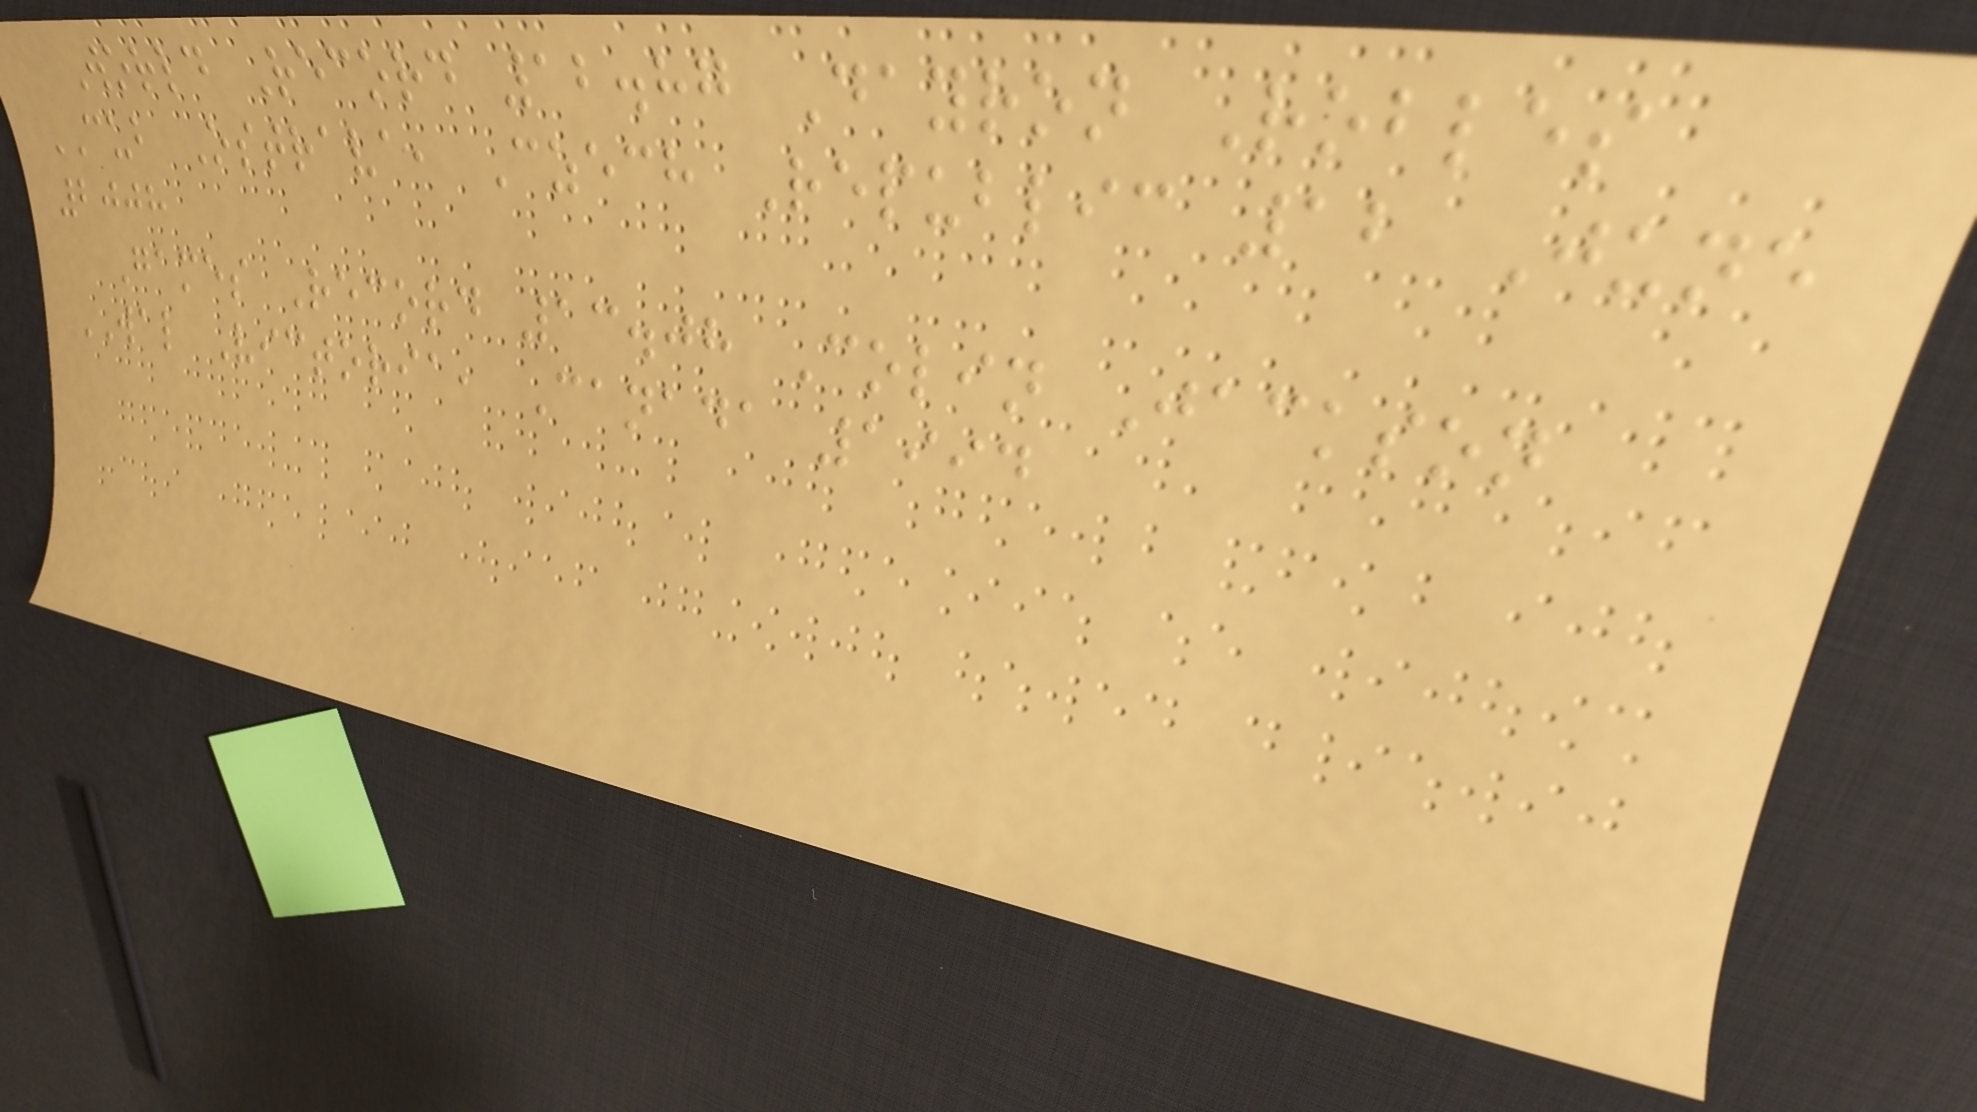World Record 12.87 Dayron Robles
CUB Ostrava, Czech Republic 12 June
2008
Games Record 13.08 Colin Jackson
WAL Victoria, Canada 1994
